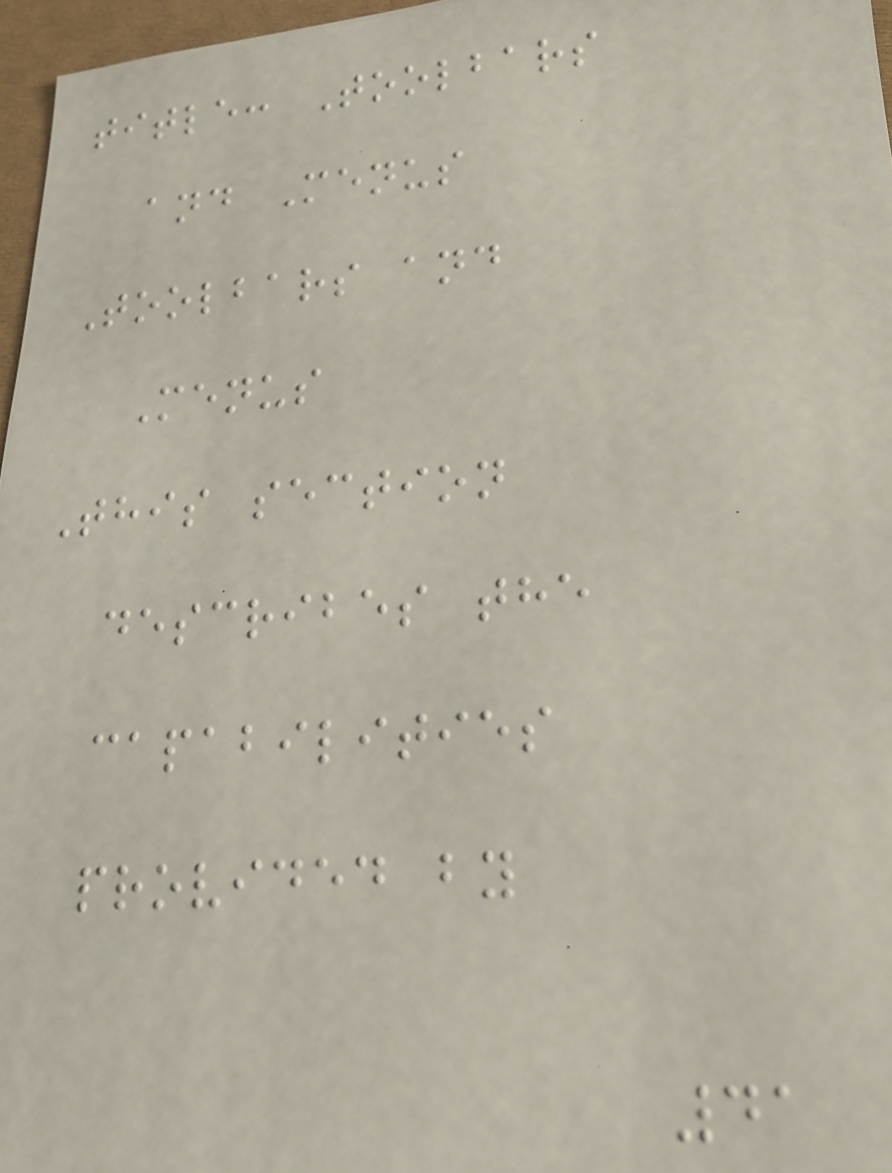title: Toolbars
and Menus
Toolbars and
Menus
This section
describes the
capabilities
provided by
41
